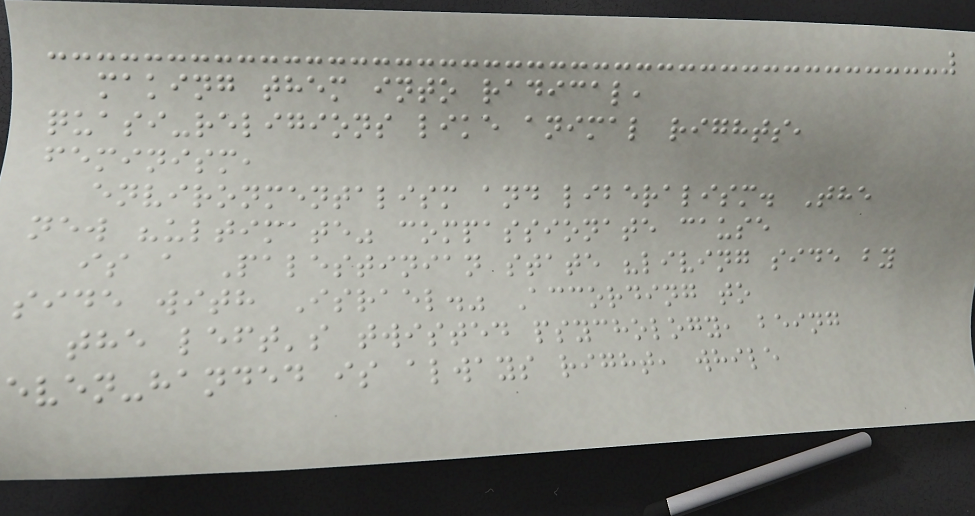making them into radical,
quasi-religions like animal rights,
feminism,
environmentalism and liberalism. The
new "ultimate" compassionate cause
is a Palestinian state "living side by
side with Israel." According to
the left's twisted psychology, being
even-handed is always right, while
